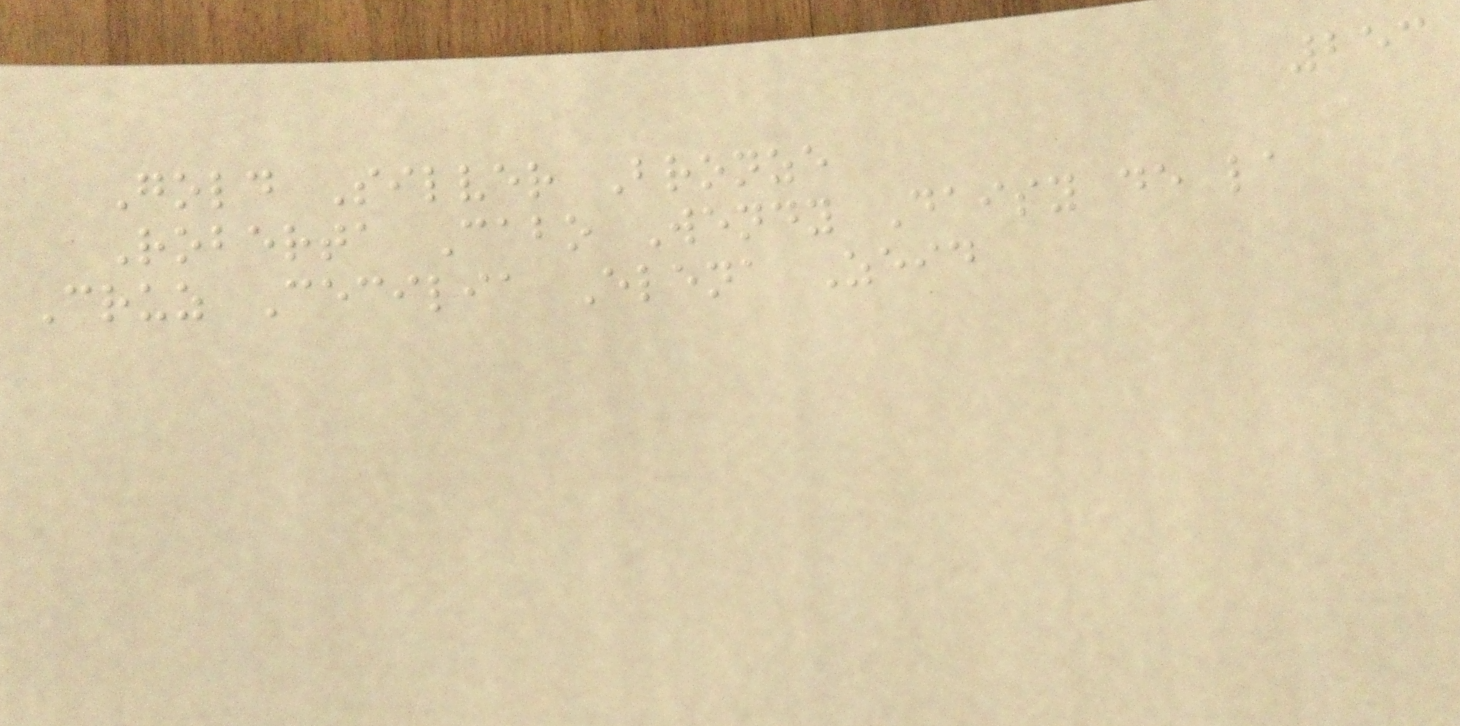253
Gold Silver Bronze
Roberta Cabo Wendy Daisy de la
Cruz Cecilia Elena Zeid
